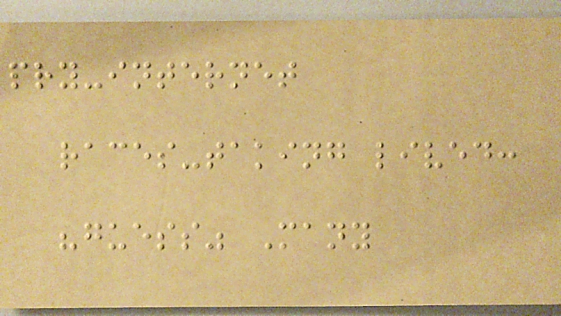pry-internet
races-taking lived:
"guess" Many
